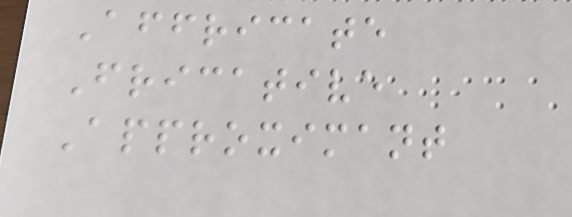Affricate
Fricative
Approximant
